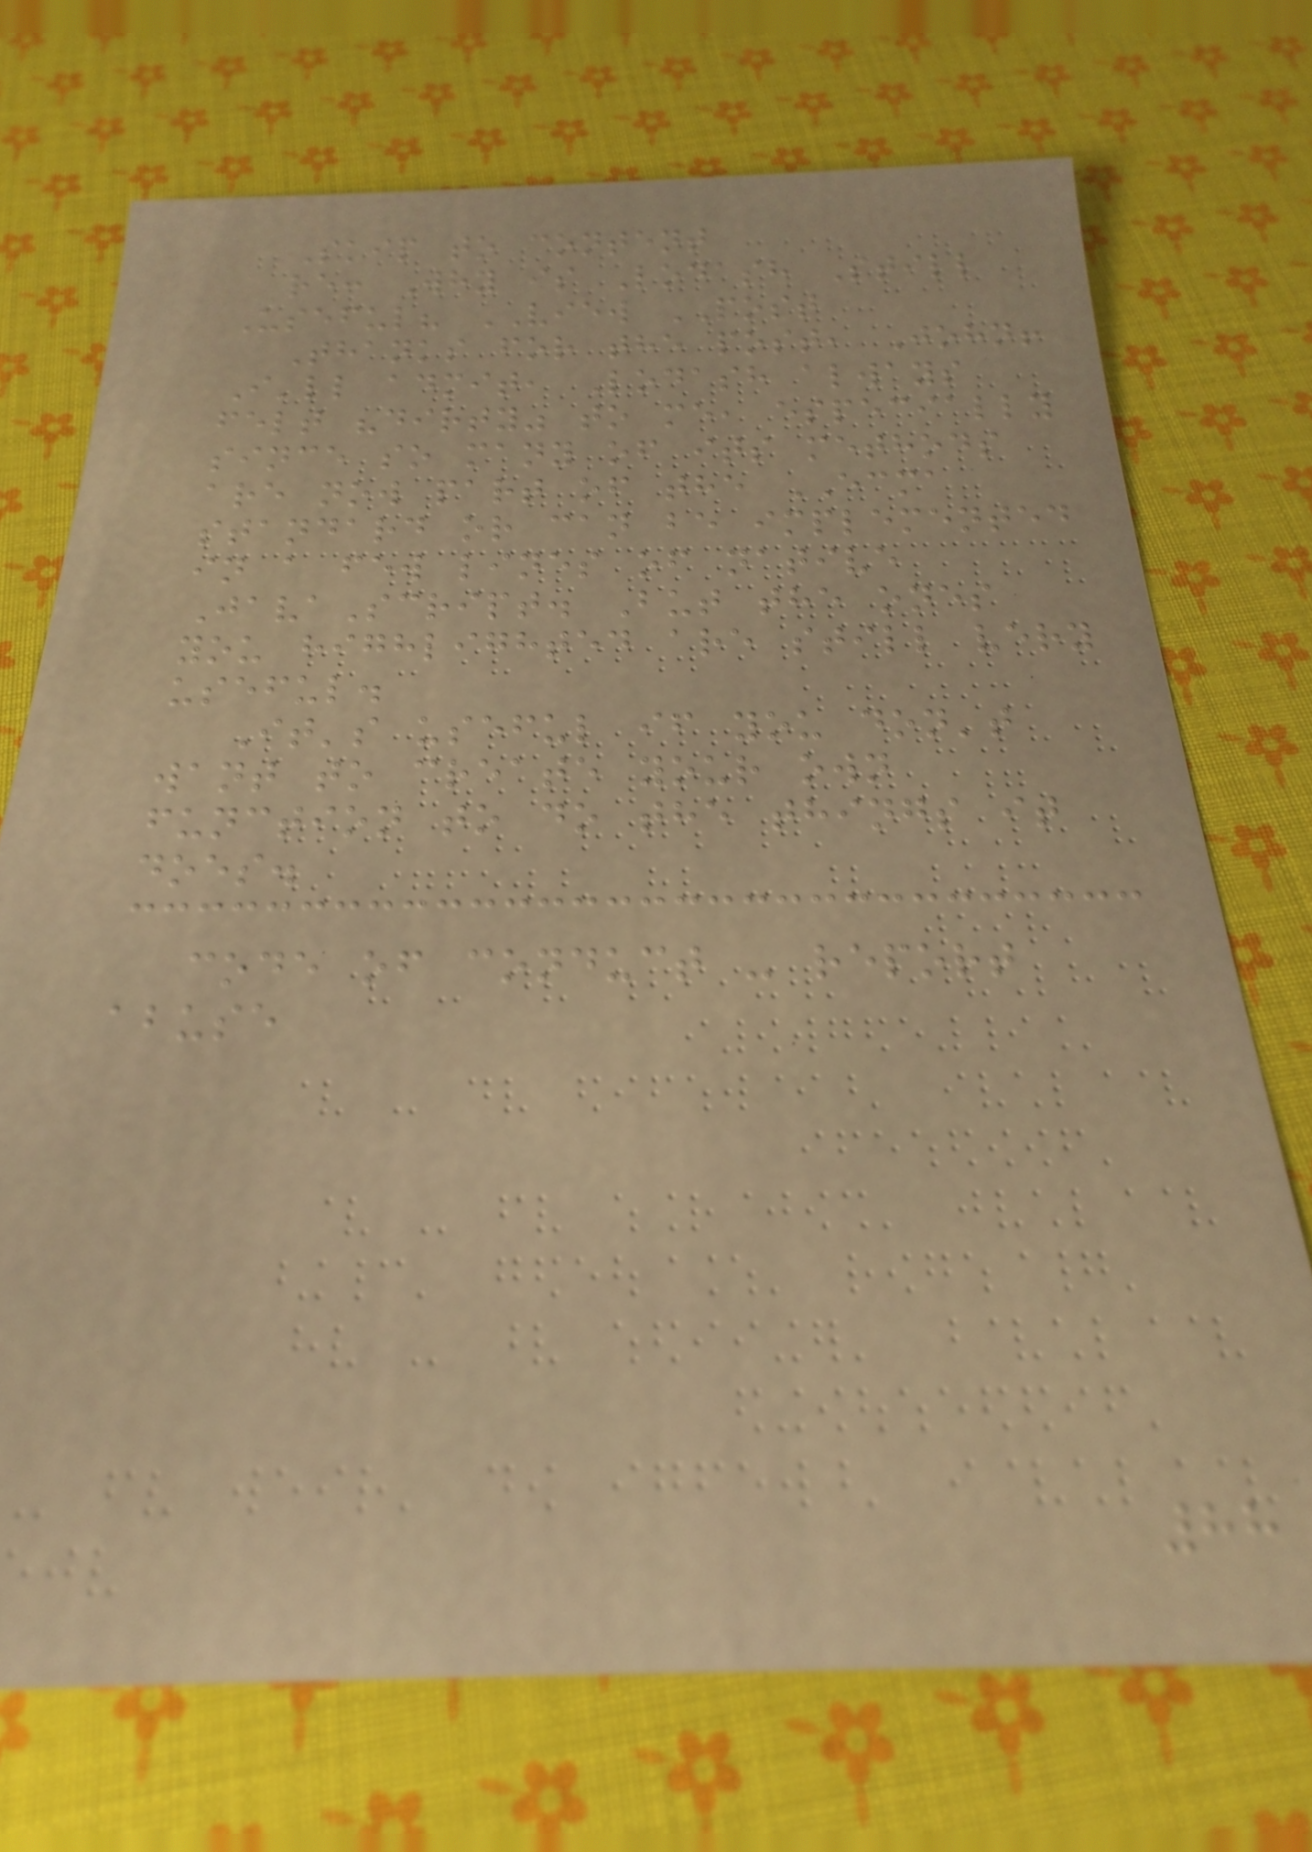Skip to content
re: Why is Lodash Still
Useful? VIEW POST
Thanks for the post, John!
I'll admit, Lodash always
felt "dirty" to me, especially
since so many of its methods
are now part of the ECMA
standard or can be implemented
in a few lines of native
JavaScript. But the ones
you highlighted are still very
useful.
It's useful if you don't
want to create your own
function to do the things it
does.
code of conduct - report
abuse
88
